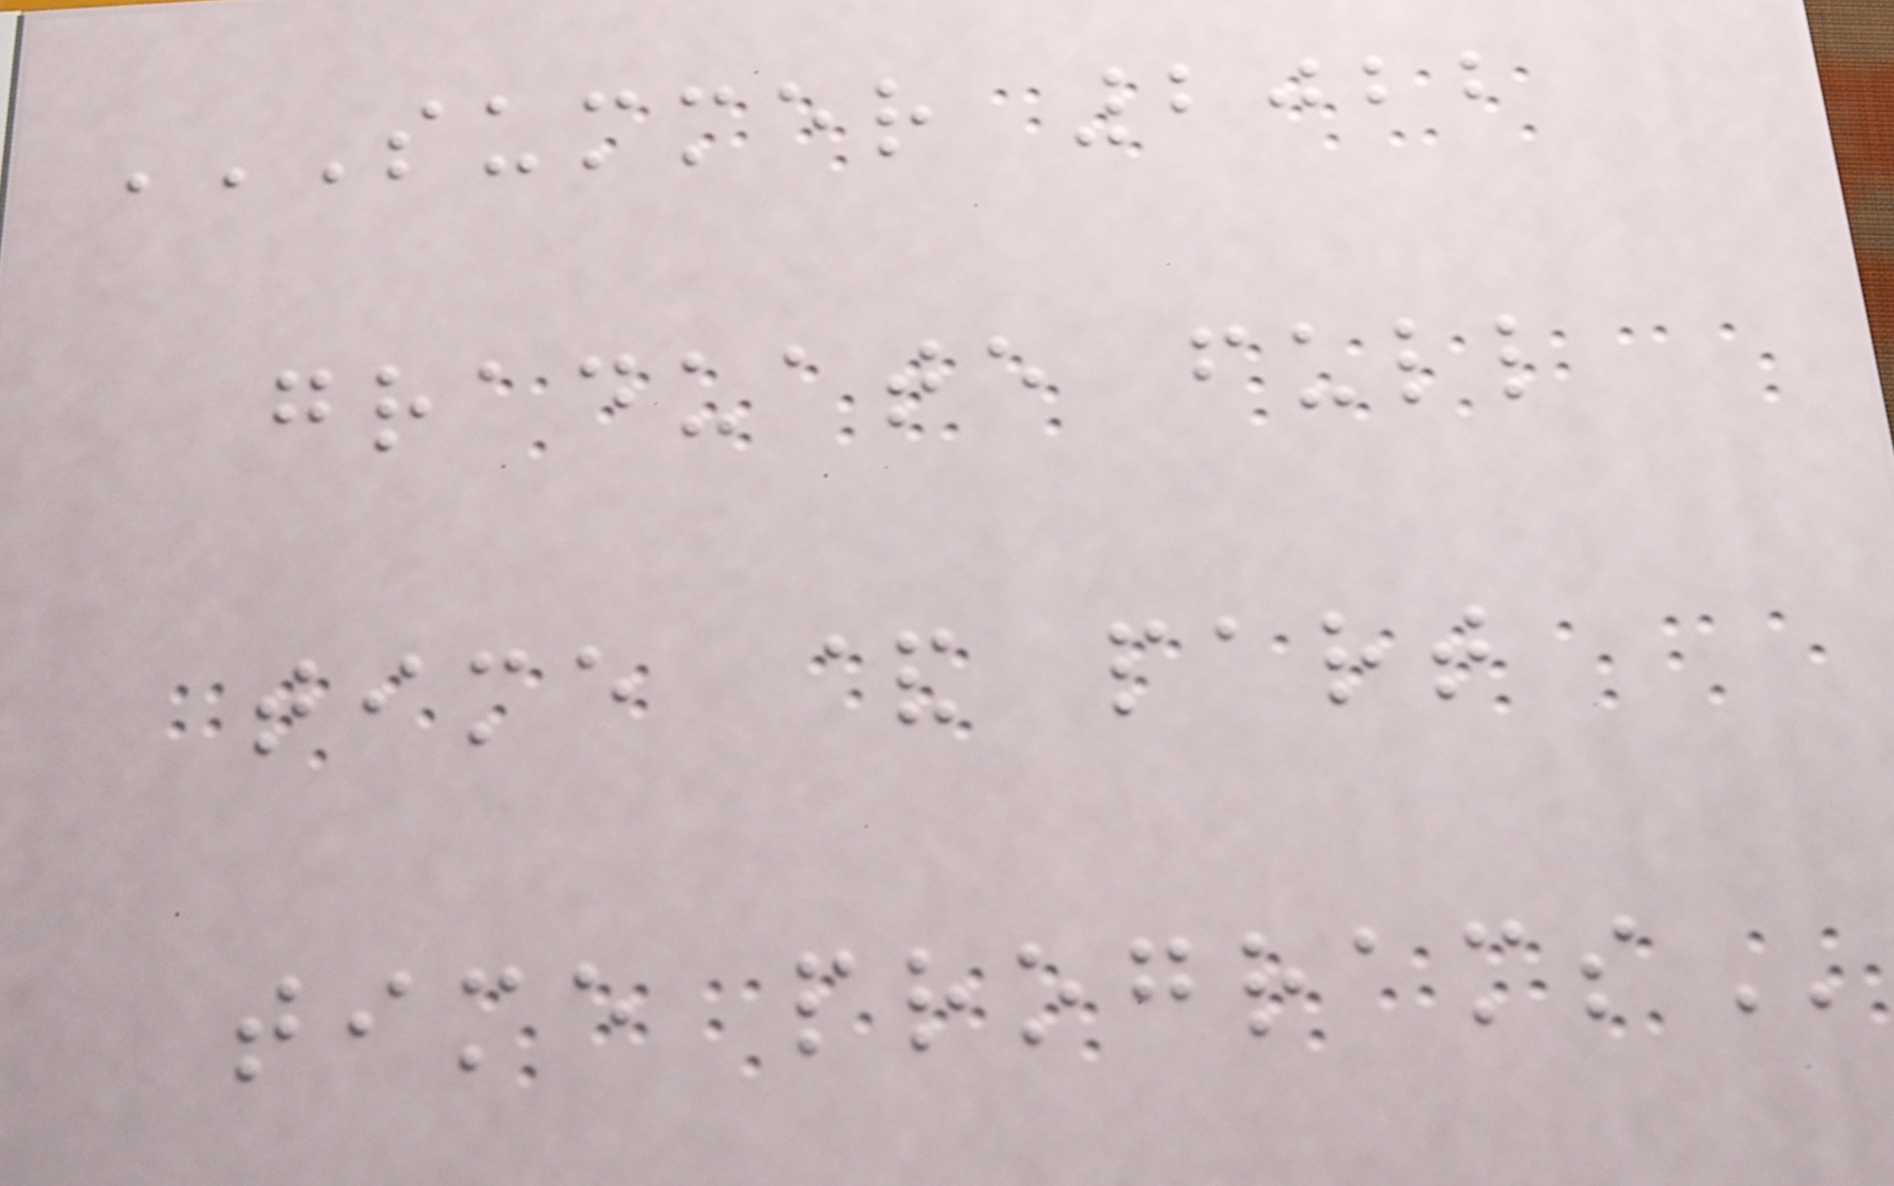SUMMER 2022
GRADUATE FULL
TIME & PART
TIME PROGRAMS
